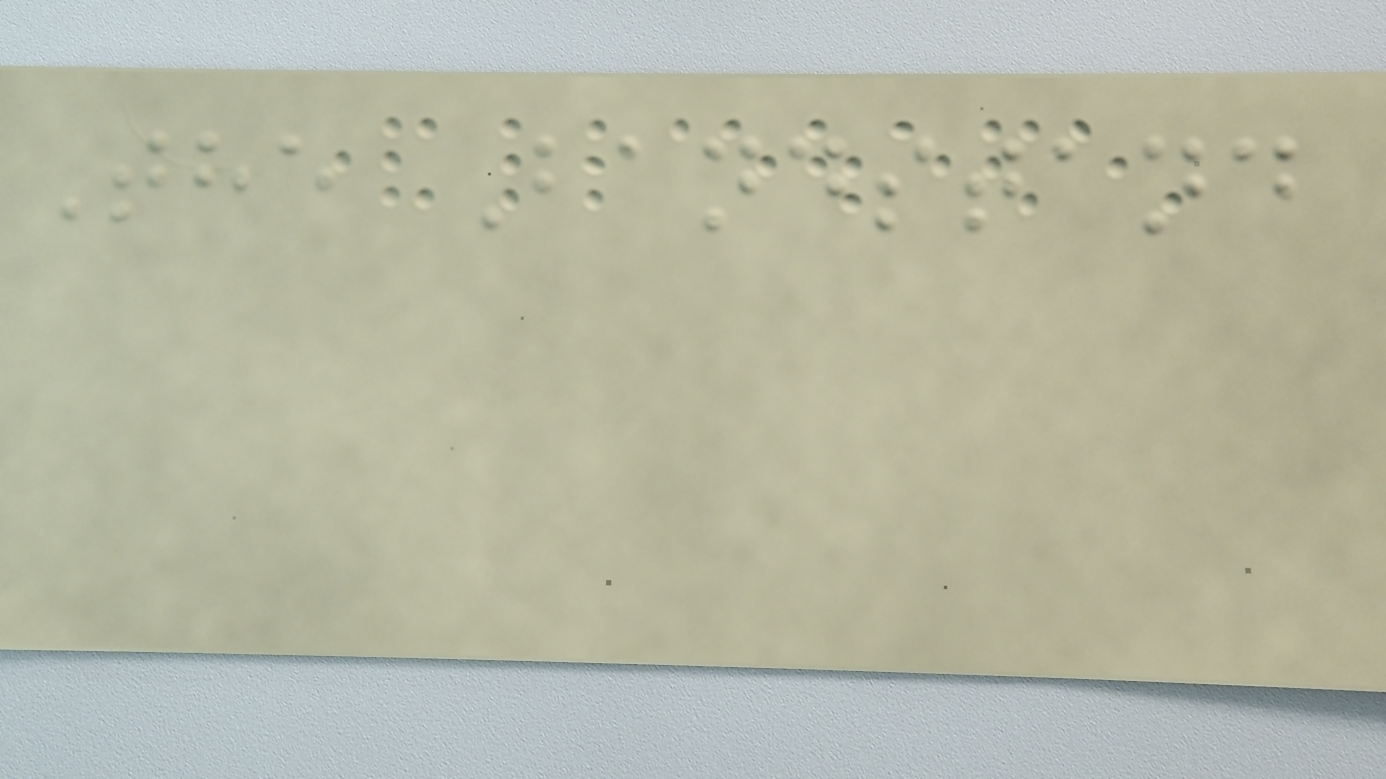The Bandstand
